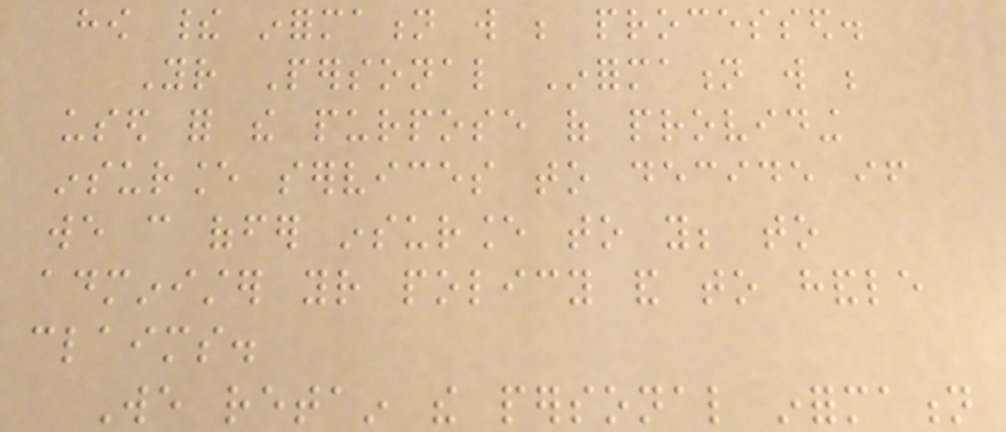how their information will be processed.
Your Personal Information will be
used for the purpose of providing
insurance services to decide if
we can offer insurance to you; to
administer your policy and to handle
claims.
We retain the personal information
